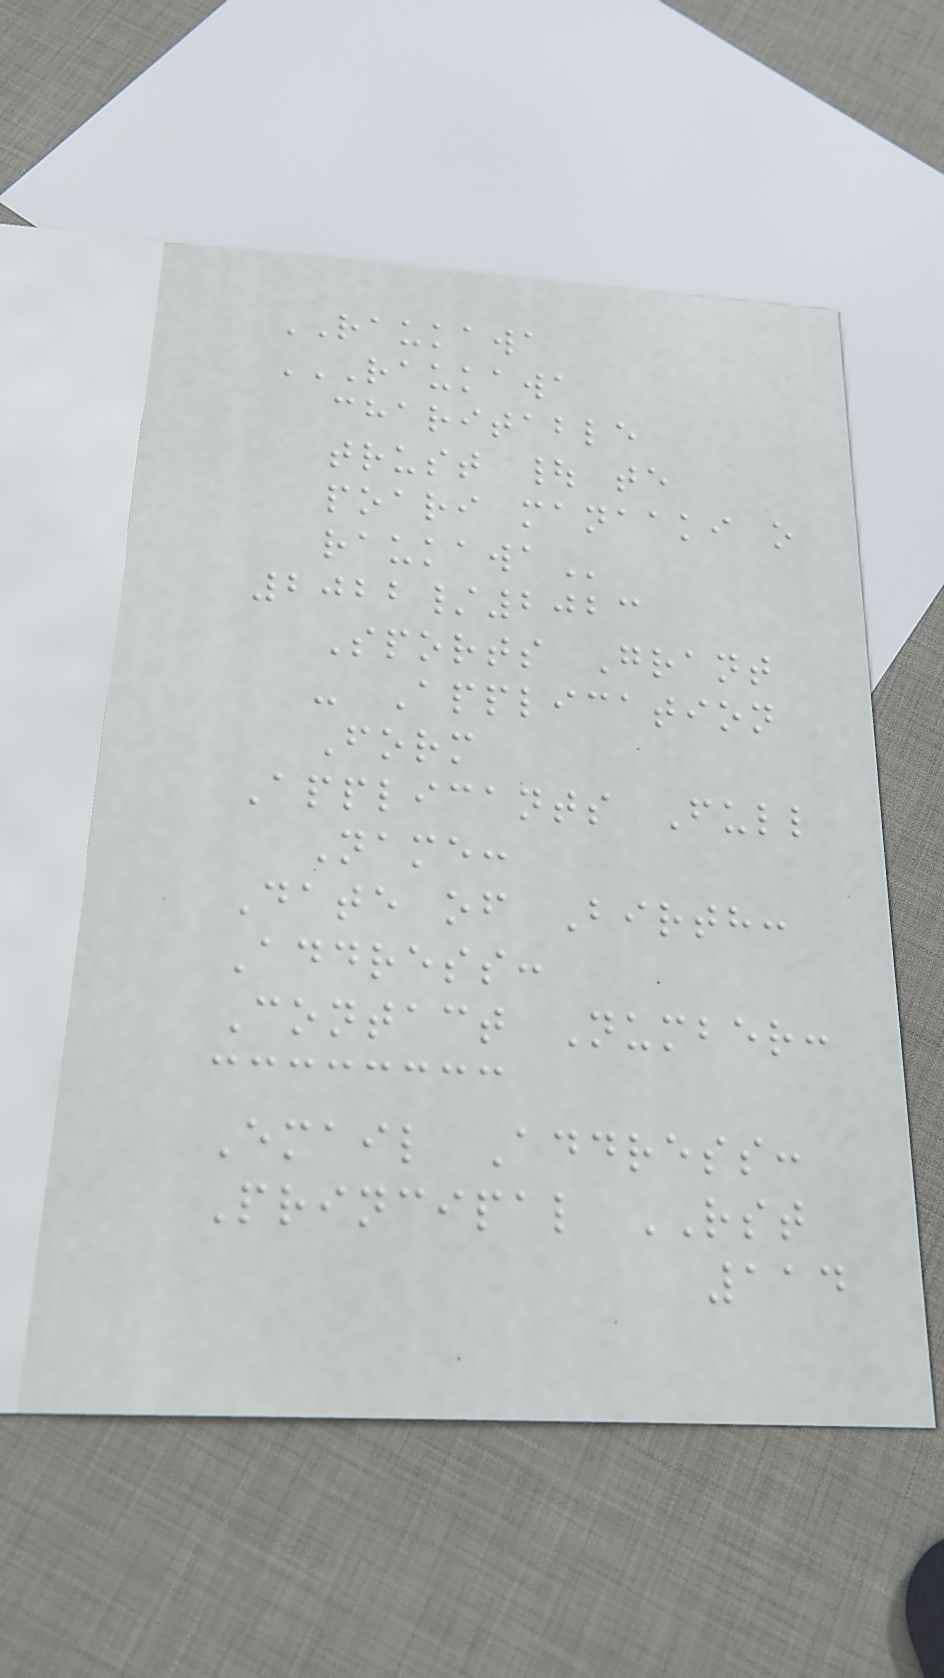RAUKAWA
RAUKAWA
CHARITABLE
TRUST | TE
POARI MANAAKI O
RAUKAWA
2022/2023
Sports Grant
- Application
Form
Applicants Full
Name:
Date of Birth:
Address:
Contact Number:
Email Address:
Principal RST
114
